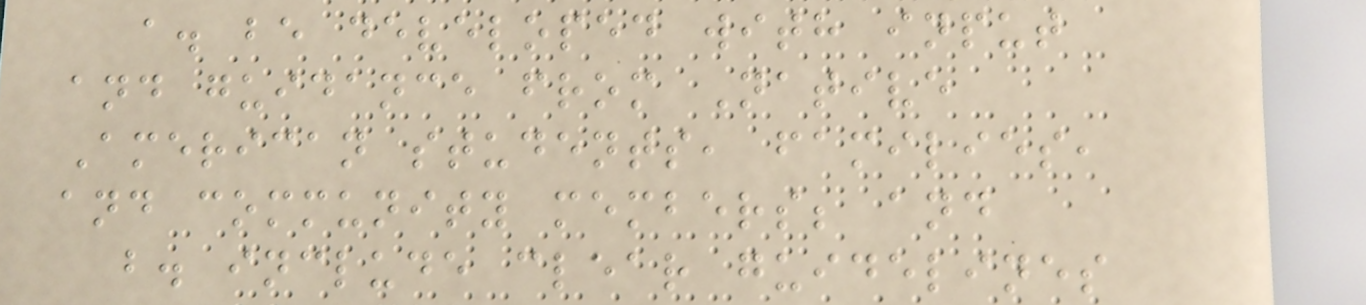a. be developed with input
and guidance from Native
American students, families,
and community members; and
b. include clear guidelines
